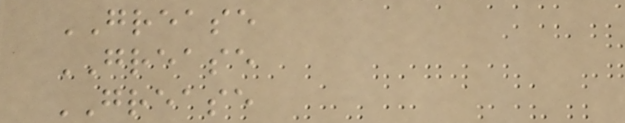GREASE
GREASE
GREASE
